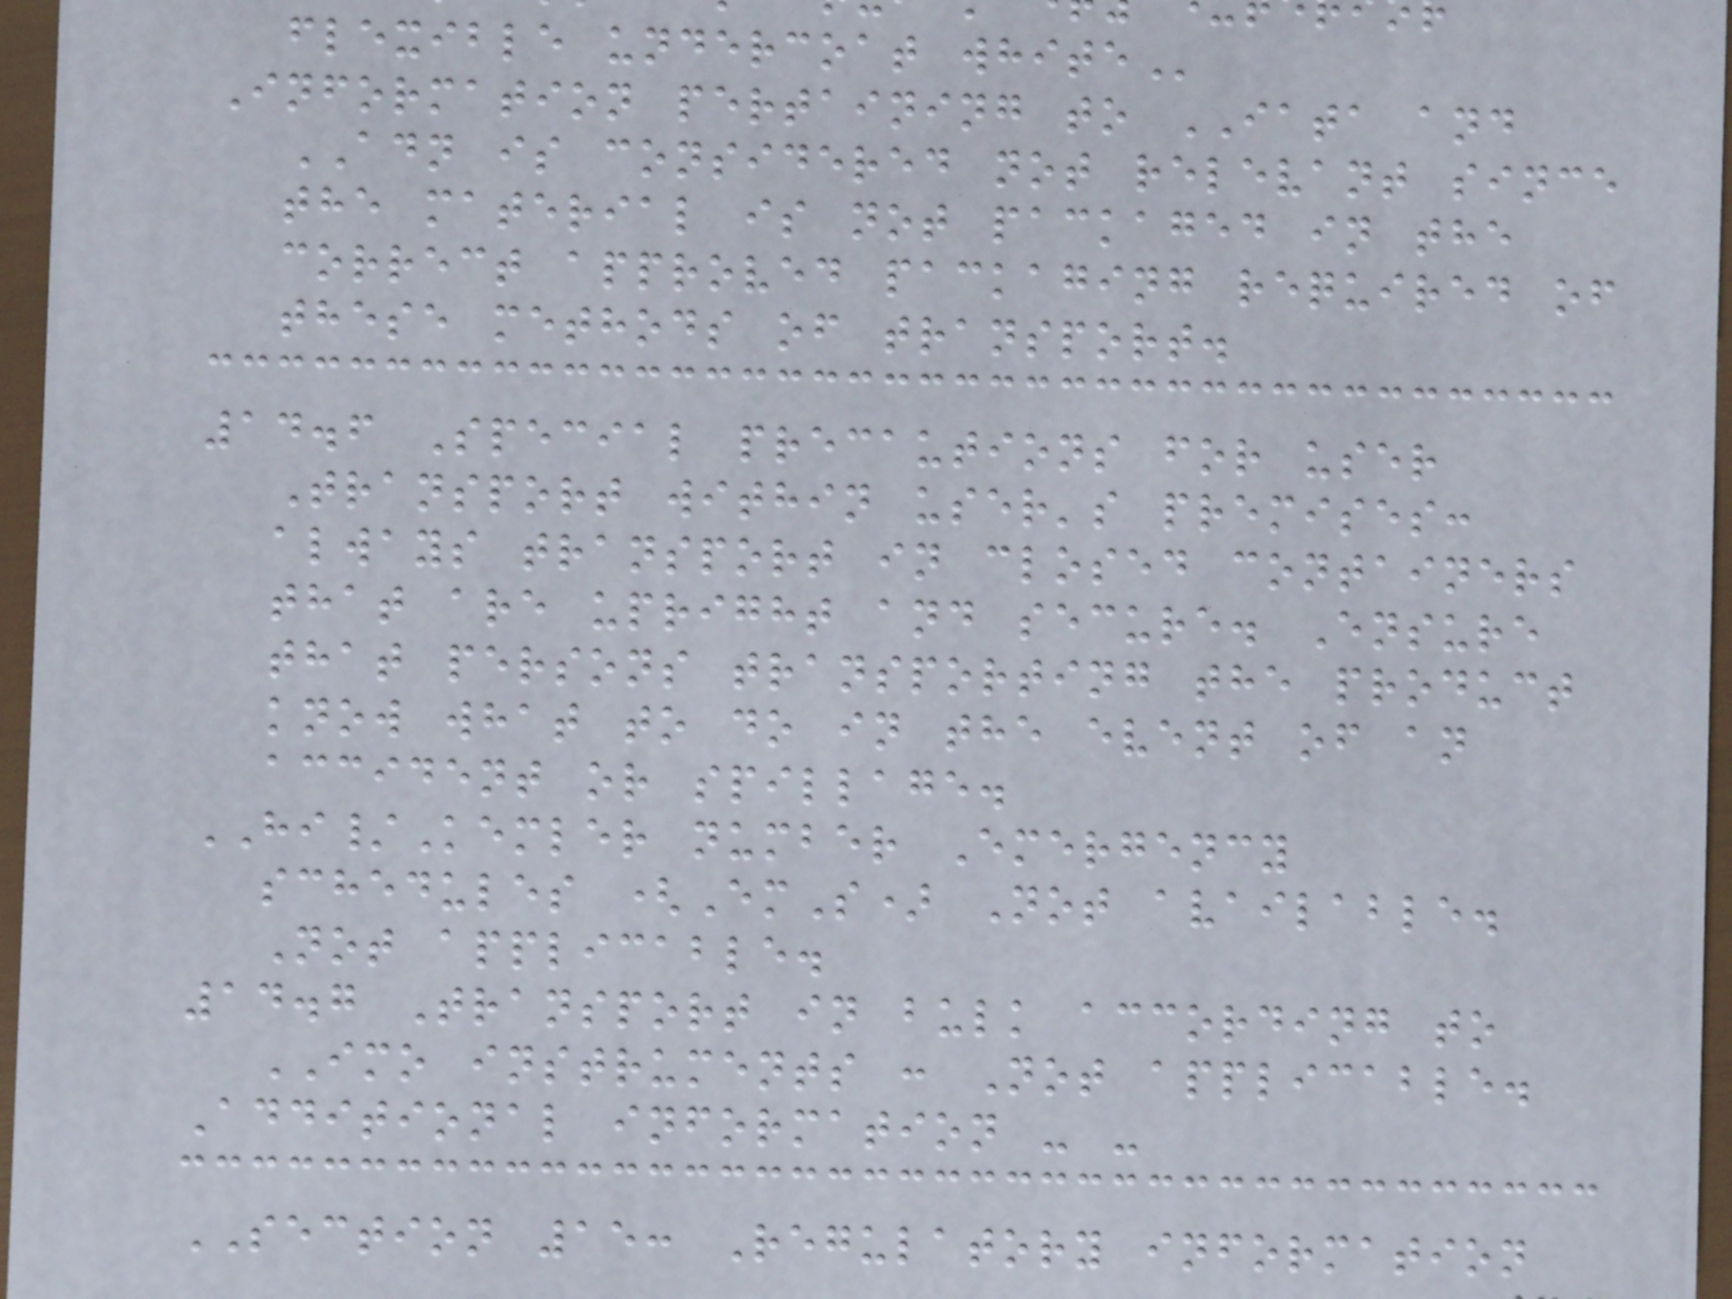flexible undercoat
Information pertaining to IATA and
ADN is considered not relevant since
the material is not packaged in the
correct approved packaging required of
these methods of transport.
14.6 Special precautions for user
Transport within user's premises:
always transport in closed containers
that are upright and secure. Ensure
that persons transporting the product
know what to do in the event of an
accident or spillage.
HI/Kemler number Emergency
schedules (EmS) Not available.
Not applicable.
14.7 Transport in bulk according to
IMO instruments : Not applicable.
Additional information - -
SECTION 15: Regulatory information
